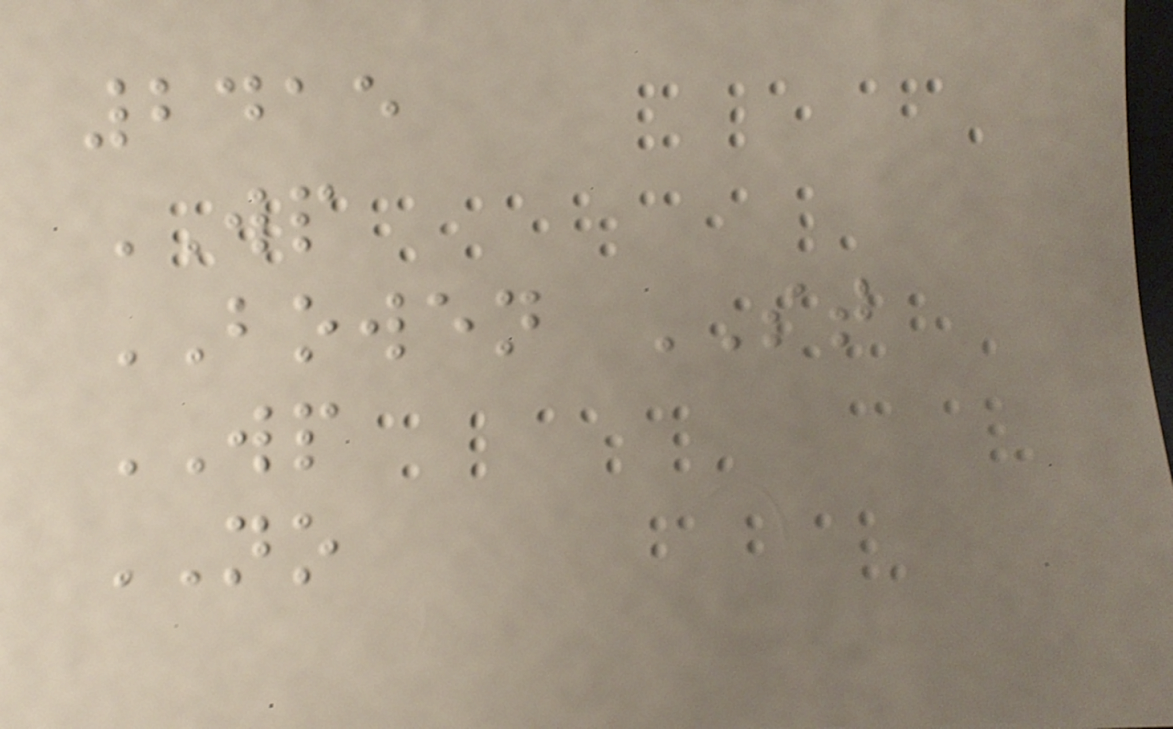2415
WP
BOWEN ST
WP
NO
